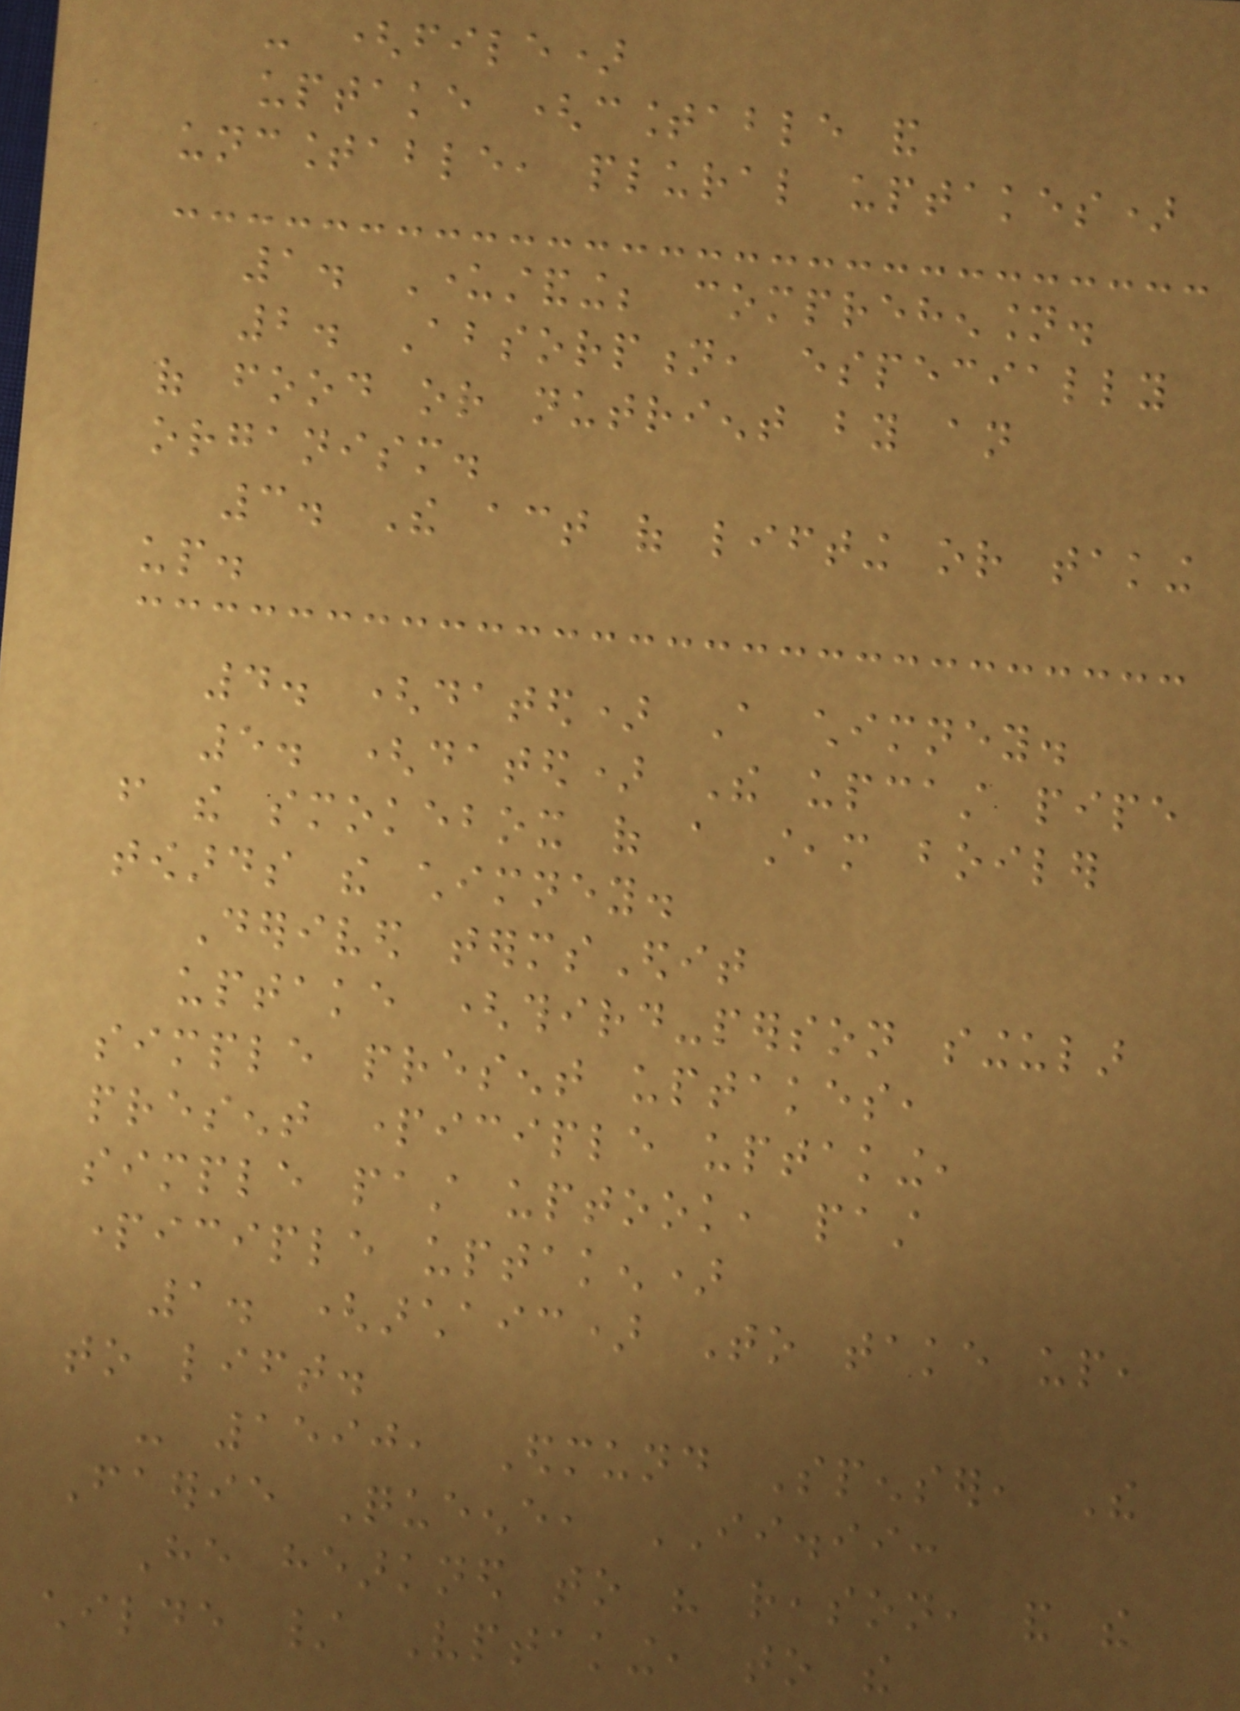- (file)
uptake (countable and
uncountable, plural uptakes)
1. Understanding; comprehension.
2. Absorption, especially
of food or nutrient by an
organism.
3. The act of lifting or taking
up.
4. (dated) A chimney.
5. (dated) The upcast pipe
from the smokebox of a steam boiler
towards the chimney.
Derived termsEdit
uptake (third-person singular
simple present uptakes,
present participle uptaking,
simple past uptook, past
participle uptaken)
1. (archaic) To take up,
to lift.
- 1590, Edmund Spenser, The
Faerie Queene, II.ii:
He hearkned to his reason, and the
childe / Vptaking, to the
